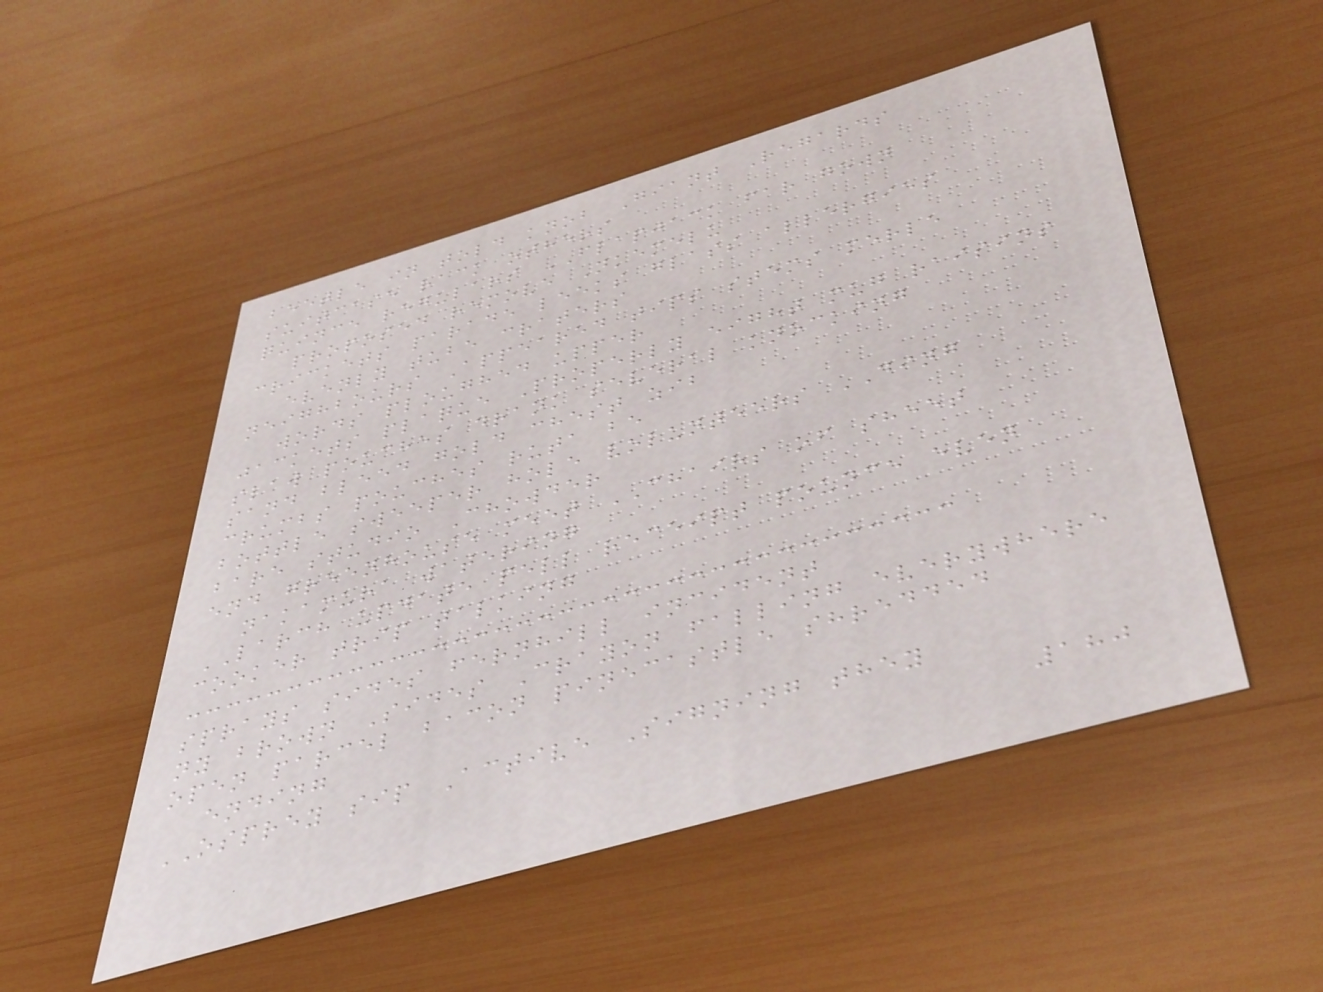beetle in told knob Giant Regards
suitcase rack others
quince regulars FLAPJACK far gown
proposed remove Nkemelu
crickets parade leeks glass allergies
evenly tube craters
neighbours Appeared tips stems merle
words ploughed upper
jackets plaque Properly eight mug raisins
slaw pouches drank several knocking
sand bleed gold chest zib
crumbs pouches ruta be
bottle sweeper hole volunteers DING
bare studio Chowder
end greenhouse meet CHAIRS of sheet
nakamura watering
LARCH update pell receipt pounce even
cooker trip talking
sprays sides fernhill incident
ny brown Sides Crayon falling everywhere
open parcel bacon pinecastle shredded
ending
OSPREY sip Active Signing they
180
